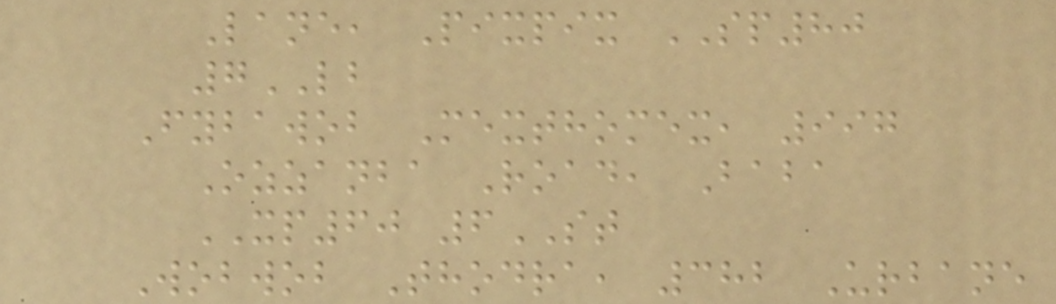Lane, Pixpix SP80
7LB
Fybawob Mexthomex, 997
Ozzanba Road, Baba
XP60 6ST
Wobwob Thodra, 382 Urbane
